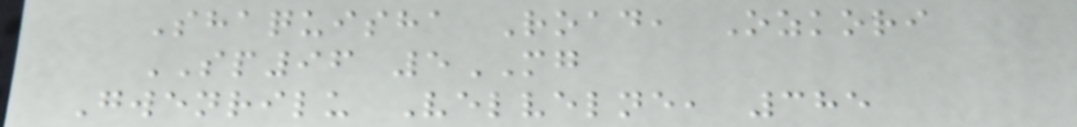Shaquisha Road, Ozkori
SP96 5MG
Gwenrilu Velvelne, 385
